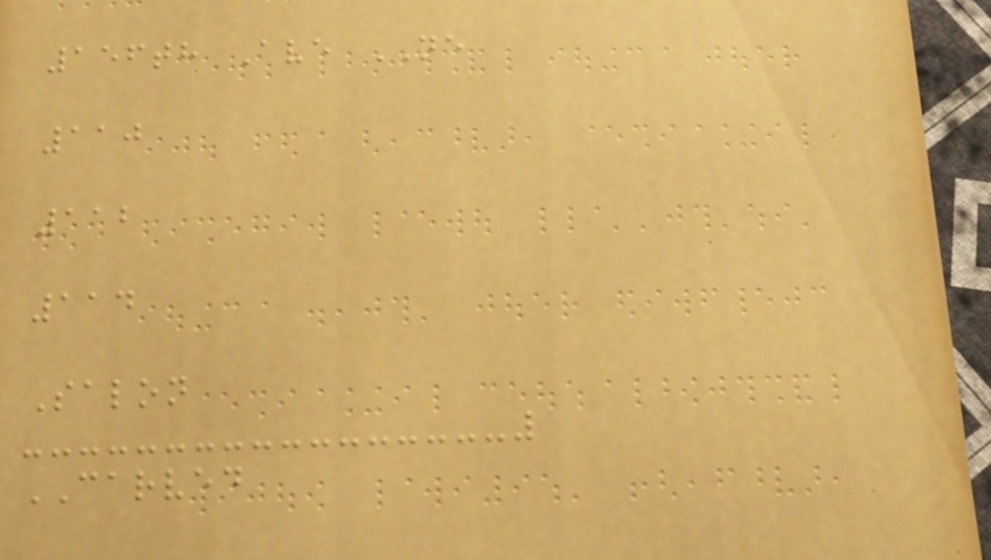156th Ave NE
110
112
114
Salon
CARVED
